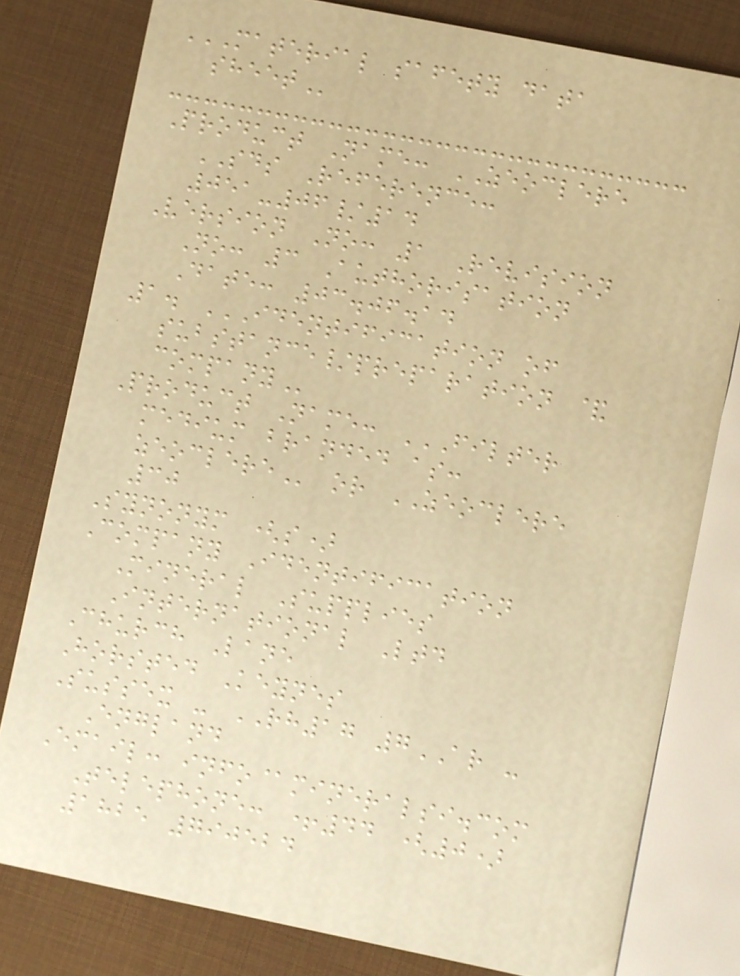MATERIAL SAFETY DATA
SHEET
Product Name: ZEOCLERE
SDS Reference:
051-06/14
Version No: 1 Revision
No: 3 Authorisation
Date: 03.06.14
1. IDENTIFICATION OF
SUBSTANCE/PREPARATION &
COMPANY
Product Name: FILTER
MEDIUM BRANDED AS:
ZEOCLERE or ZEOCLERE
30
Synonym (s)
Company Identification
Mineral Supplies
International Ltd
Church Lane
Horsted Keynes
Sussex - RH17 7AR -
England
Email: info@mineralsi.com
Telephone: +44 (0)
1825 790524
